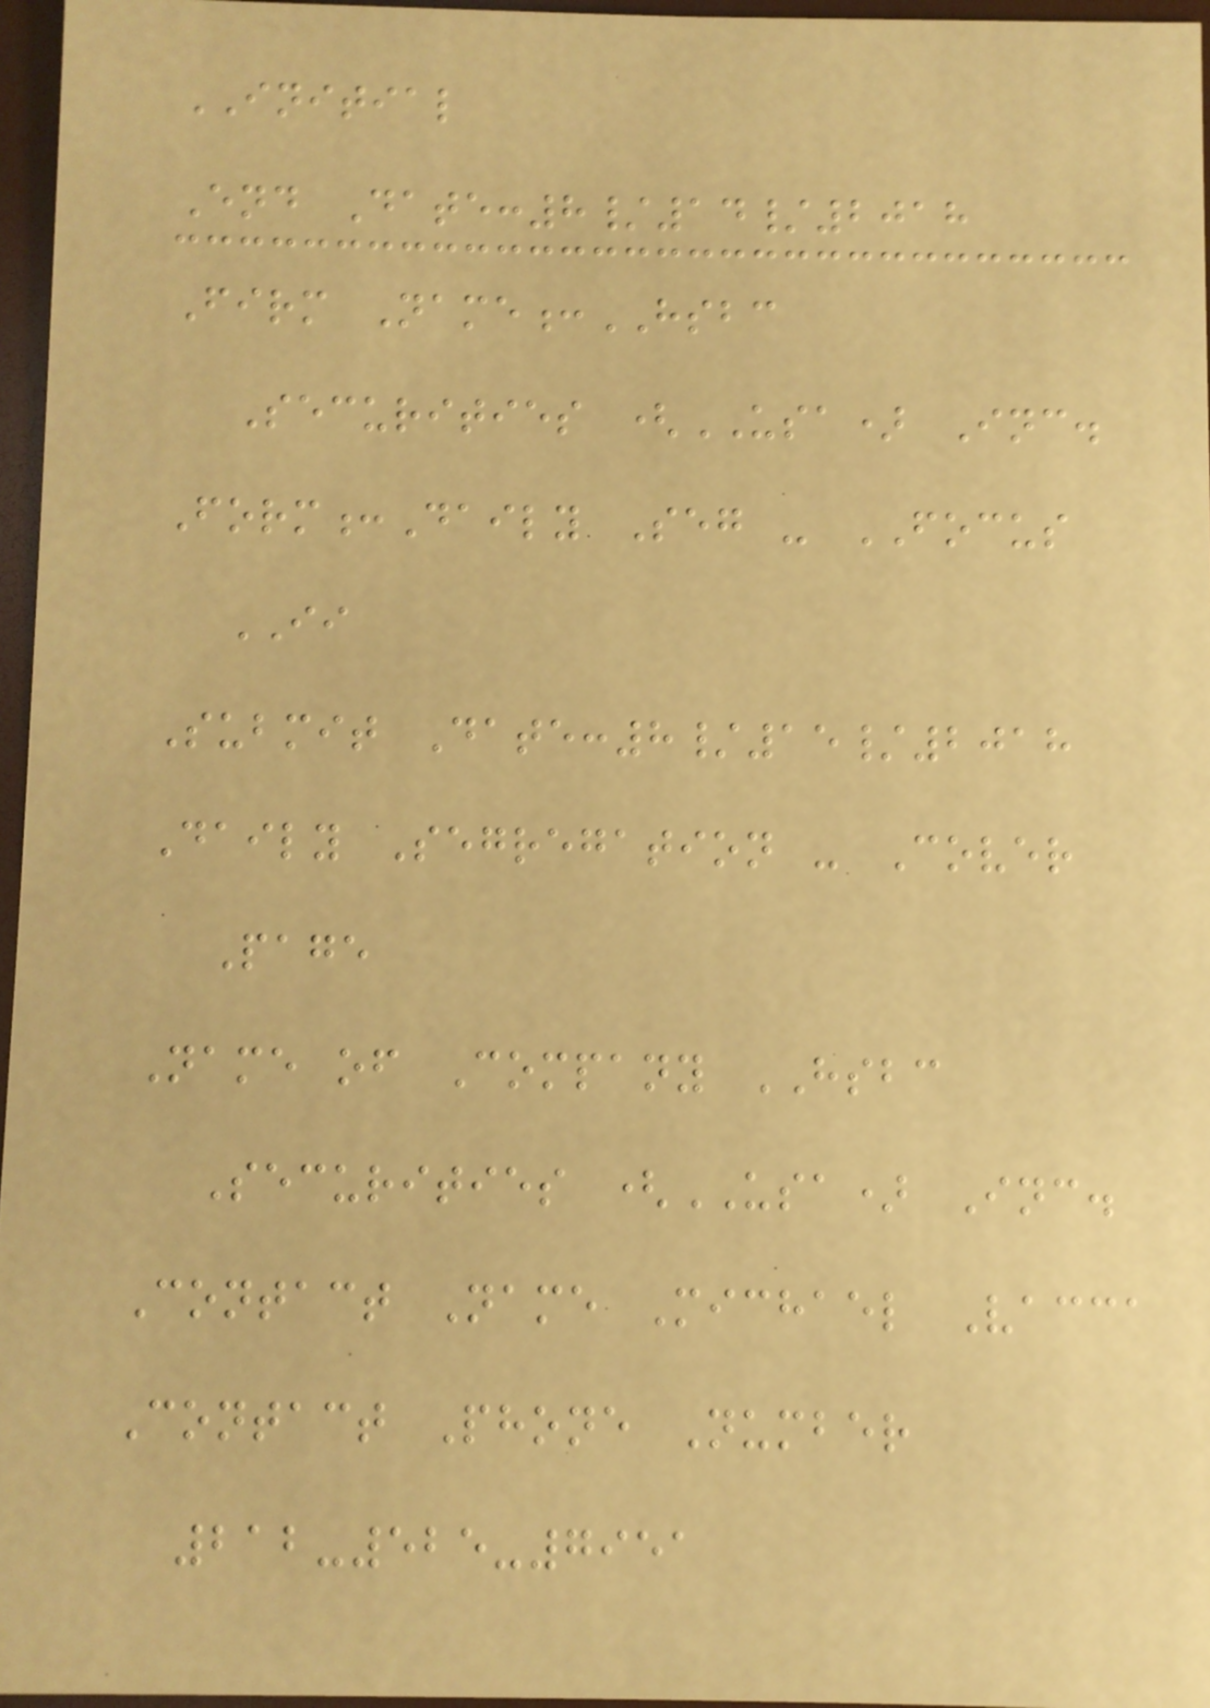INITIAL
End Date:8/14/2018
Firm Name:HSBC
Securities (USA) Inc.
Form:Daily Seg - FOCUS
II
Submit Date:8/15/2018
Daily Segregation - Cover
Page
Name of Company HSBC
Securities (USA) Inc.
Contact Name Michael Vacca
Contact Phone Number
212-525-7951
